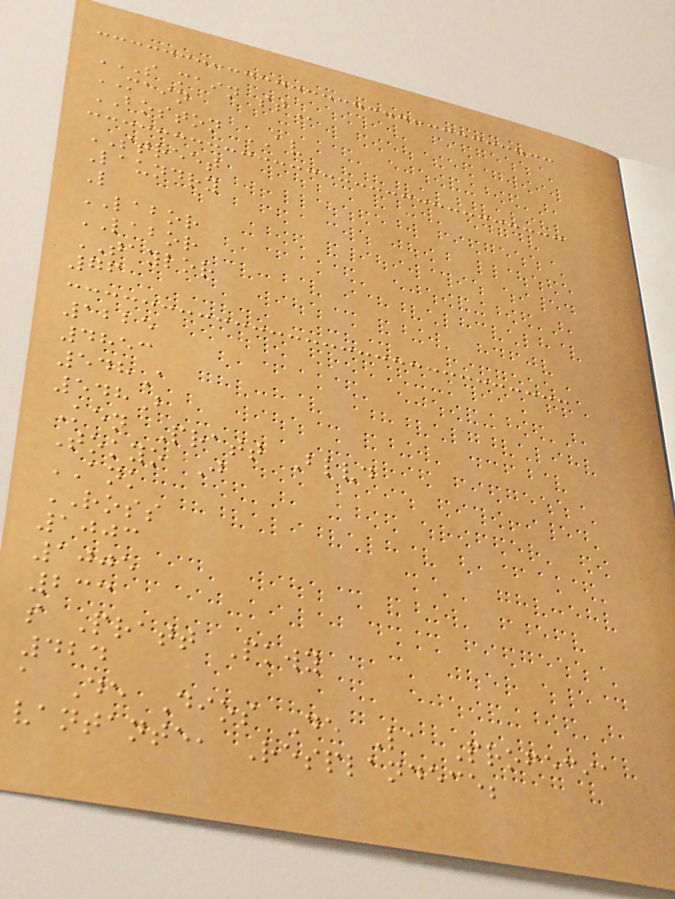S MAIN ST
MAIN
BOSTON AV
STREET
Laundry
L
LABOR
LABOR
TAYLOR
76
1225
4853
548A
548B
Ken Pratt Blvd
Tokyo J
ANK
ROSS
1003
1005
233
s Pratt Pkwy
424
a De Dios De La Profecia
vantante, Resplandece;
